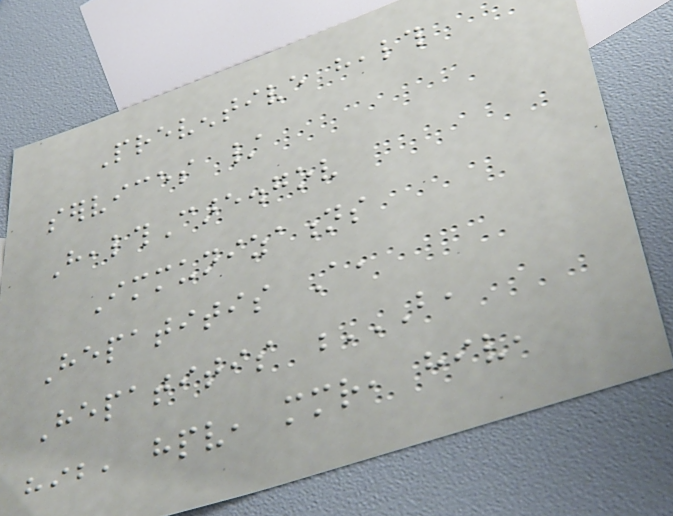Preventive health
services /
HealthCare.gov
Immunizations
Hepatitis A,
Hepatitis B,
HIB, HPV, MMR, HIV,
